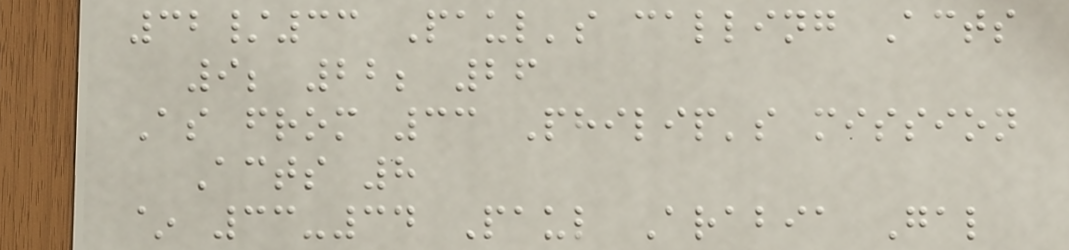32/33 Paul's calling Acts
9; 22; 26
As from 33 Philip's mission
Acts 8
~ 33-34 Paul Arabia Gal
